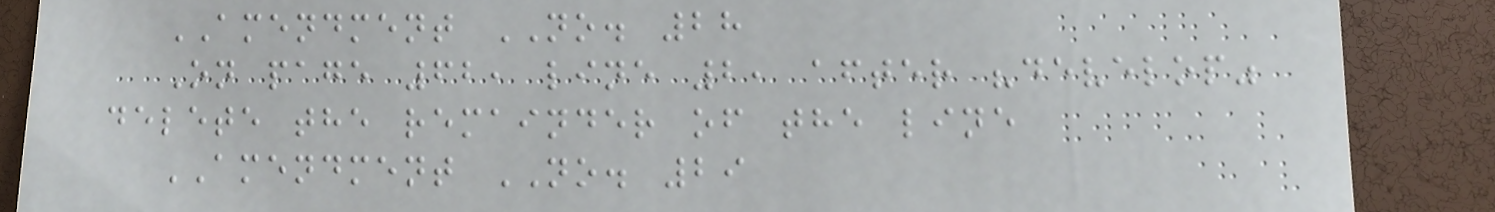AMENDMENT NO. 28
On page 62, line 2, after "develop"
delete the remainder of the line
AMENDMENT NO. 29
